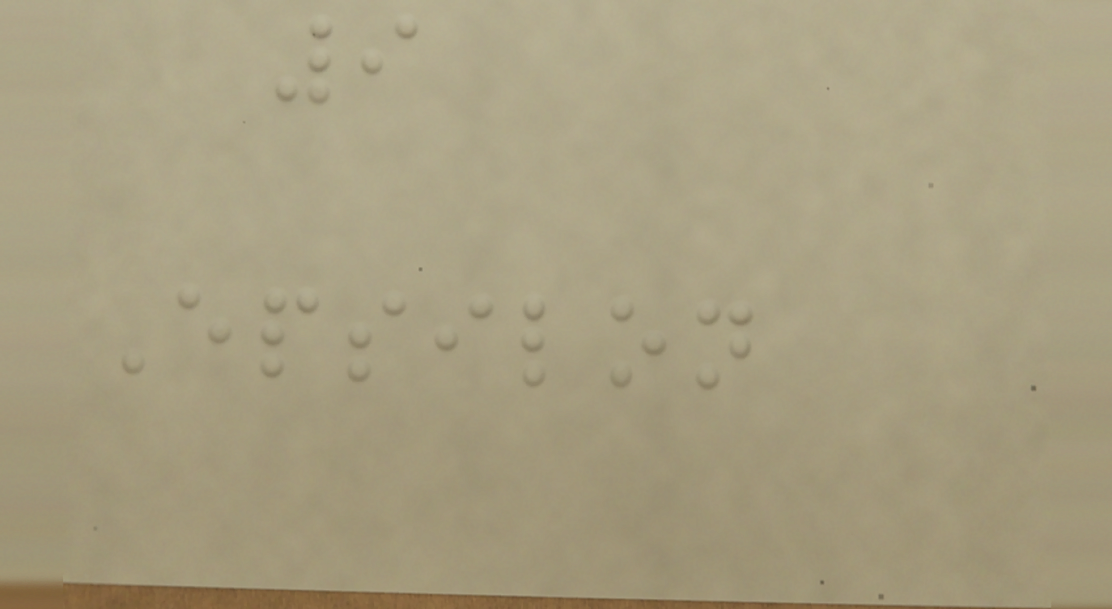9
Epsilon
